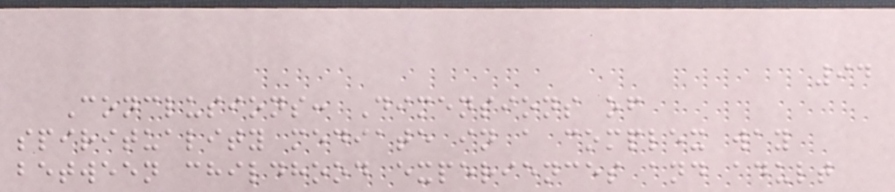94
Conclusions: Dimensions of
spirituality mediate in a complex way
between childhood experiences and adult
